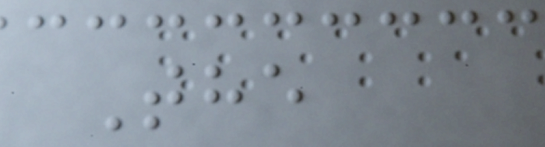The
